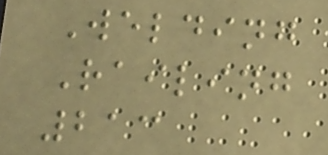Welding
Railing
213
